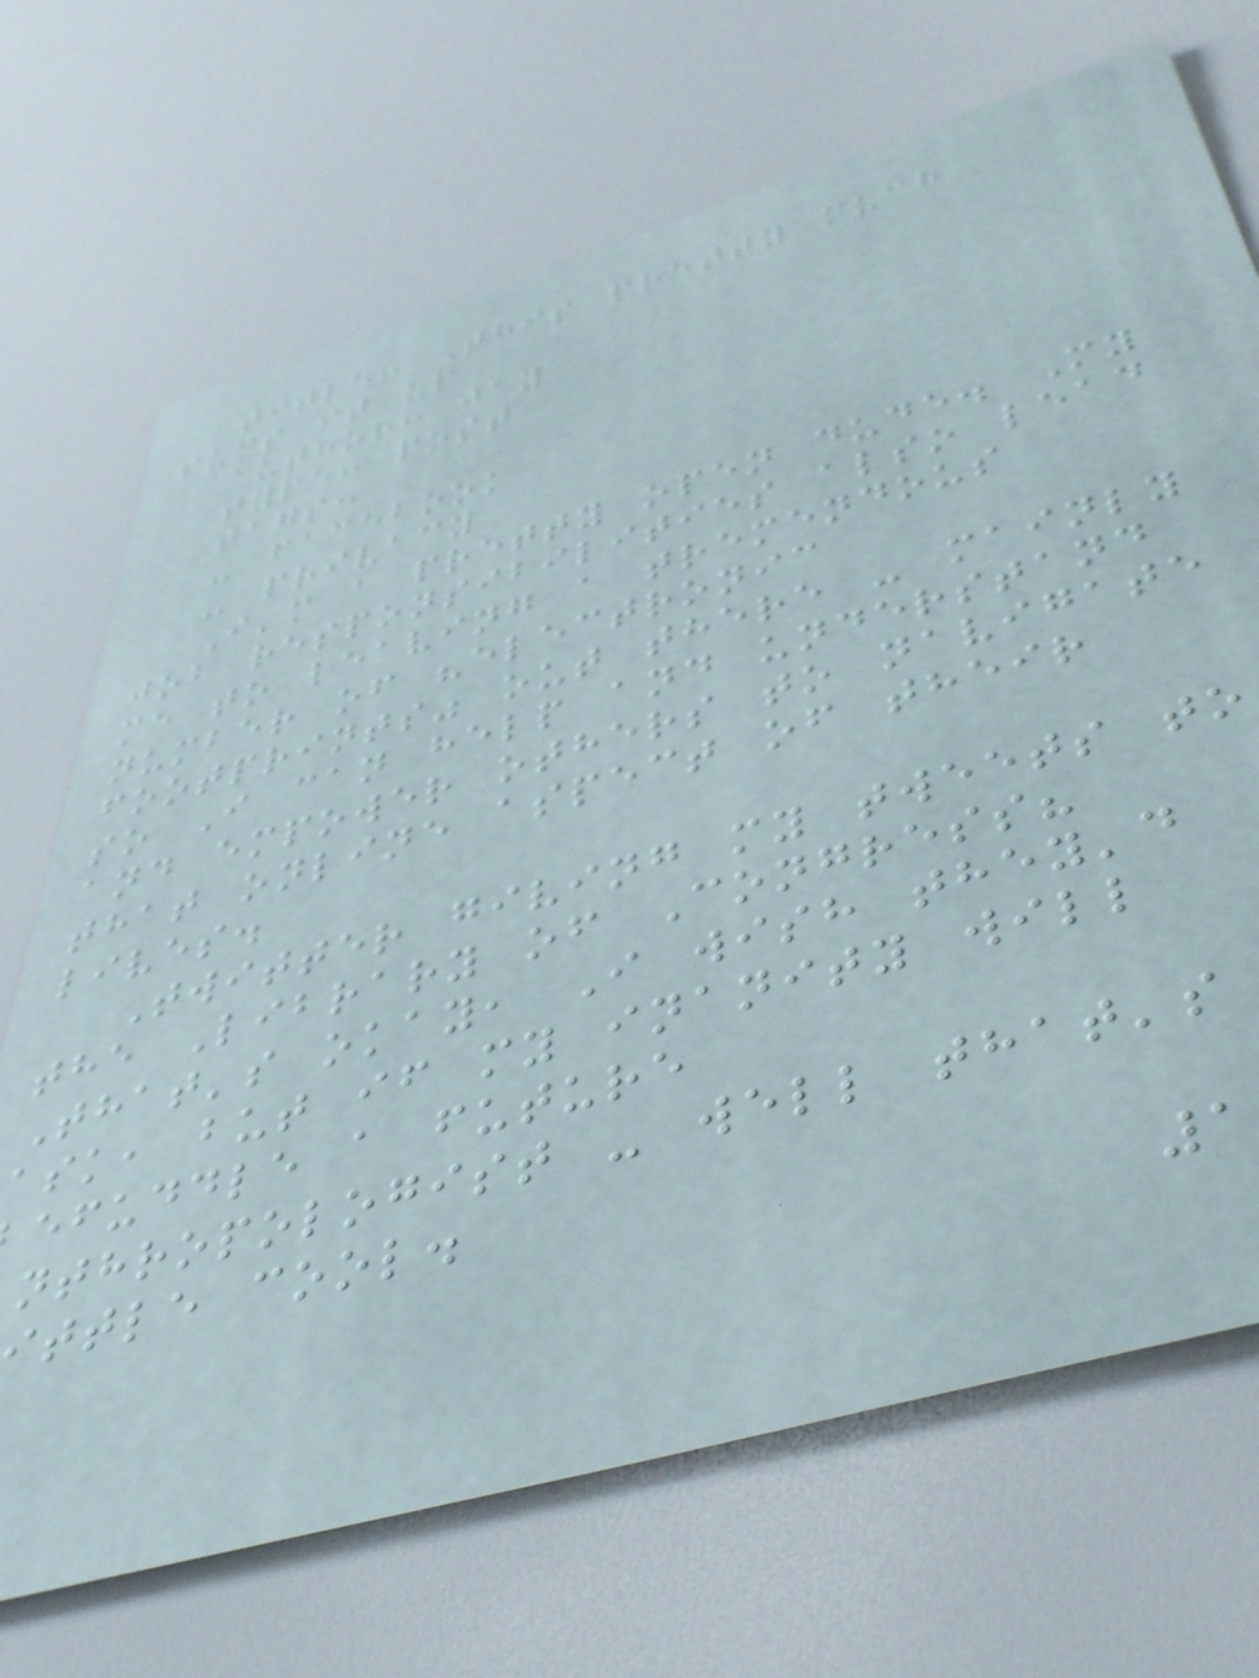title: This pretty much
sums it up
author: jay
type: post
tags:
- facebook
- privacy
I'm a pretty open dude. My
job responsibilities also lead
me to leaving a tremendous
number of "electronic
footprints" out there - mainly
so I can help and understand
and empower others to navigate
that online aspect of their
lives.
Twitter giving my tweets to
the Library of Congress?
That's okay, I wish they'd
ask, but if my inanity will
efuddle a future
nthropologist - well that's
ittle cool.
